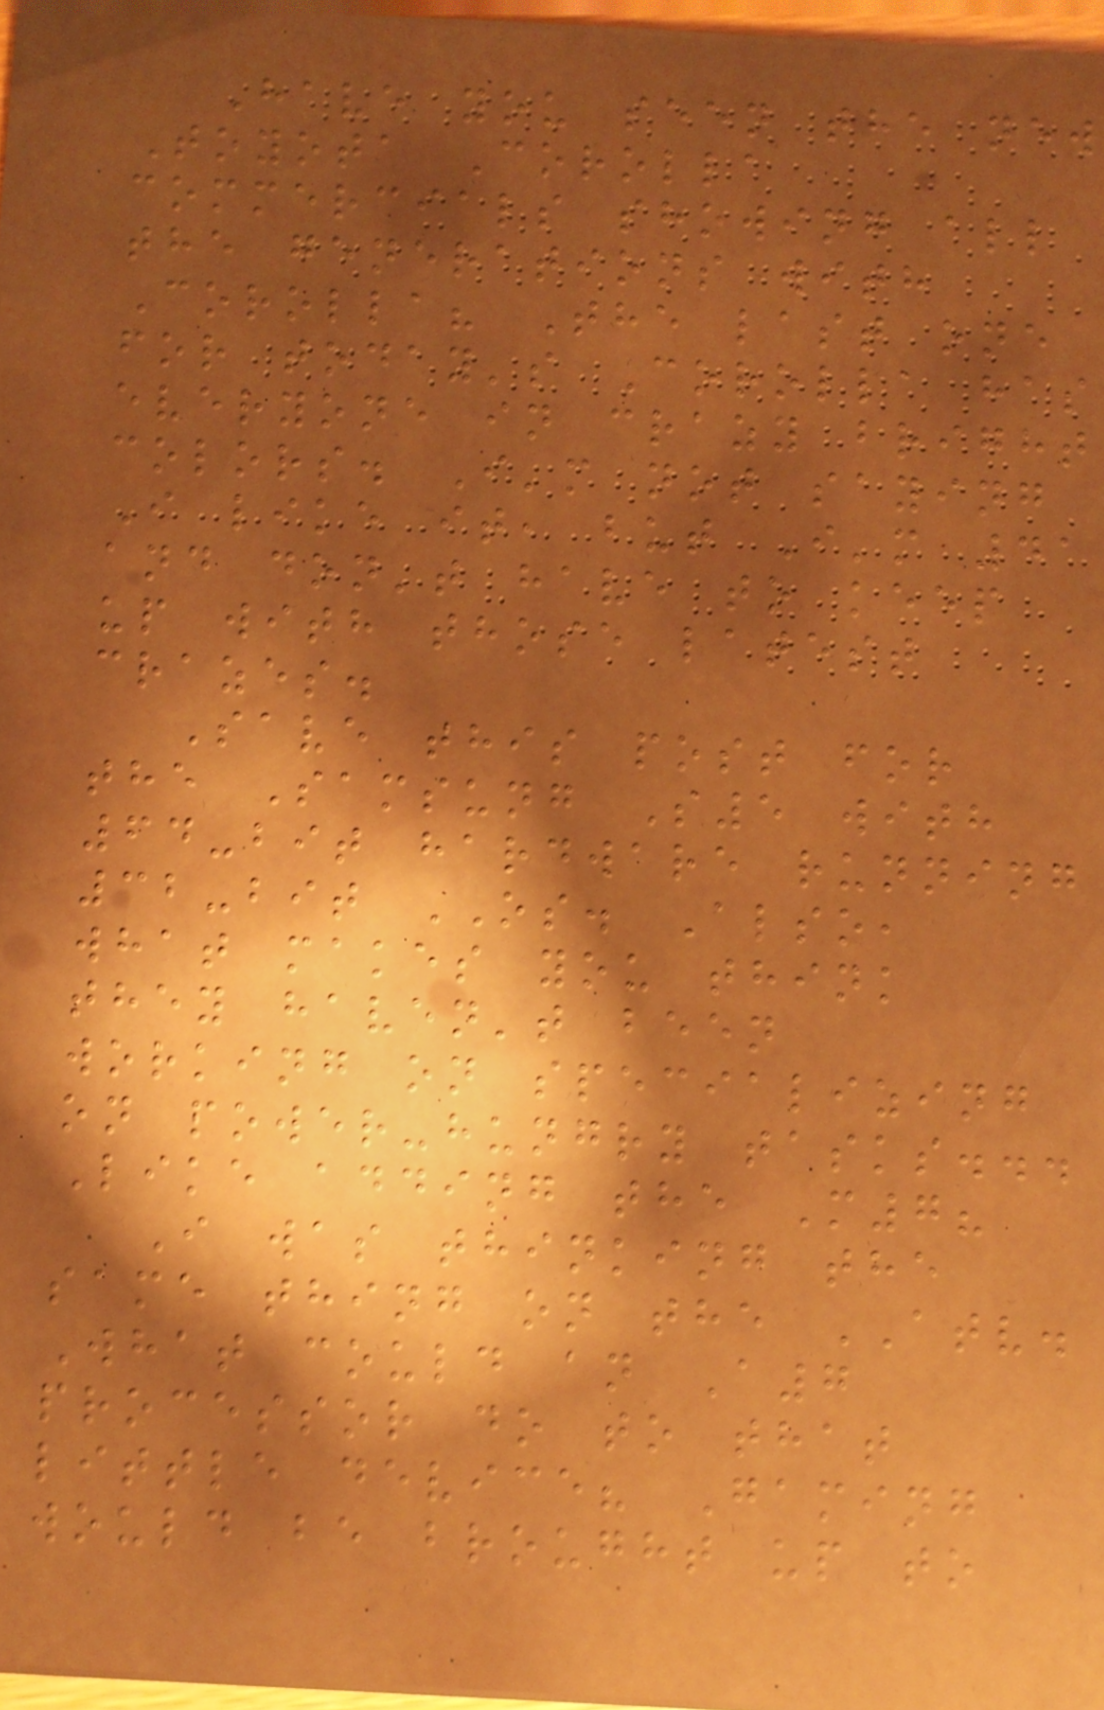Have you seen the new
Toyota Corolla
commercials showing all
the generations with
Corolla? The last one
for today's Corolla has
everyone in crazy bright
colors. I'm not saying
I like it, but I'm 41
and don't have to keep
up with those latest
crazes.
Save this post for
the Samsung S5 with
64-bit hardware running
32-bit OS. Also,
what makes you think
they haven't been
working on specializing
on power-hungry tasks...
Like adding the M7?
I was thinking the
same thing on the ATV.
What could an A7
processor do to that
little device? Gaming
would be brought up to
